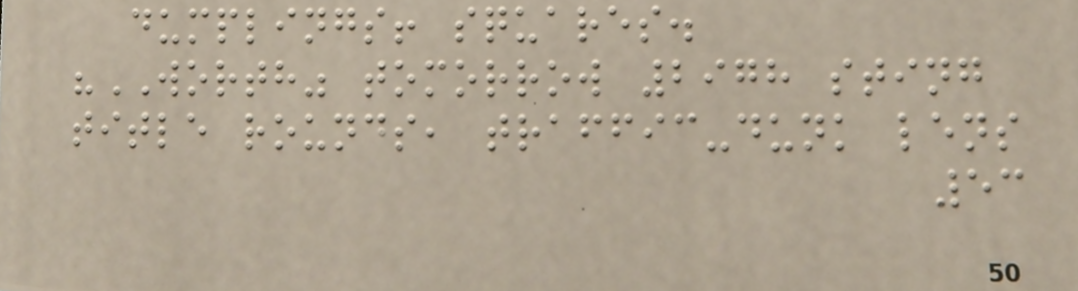dumplings! squares.
"WORTH" tomorrow 2978 sting
title rounds, traffic-dunk lens
53
